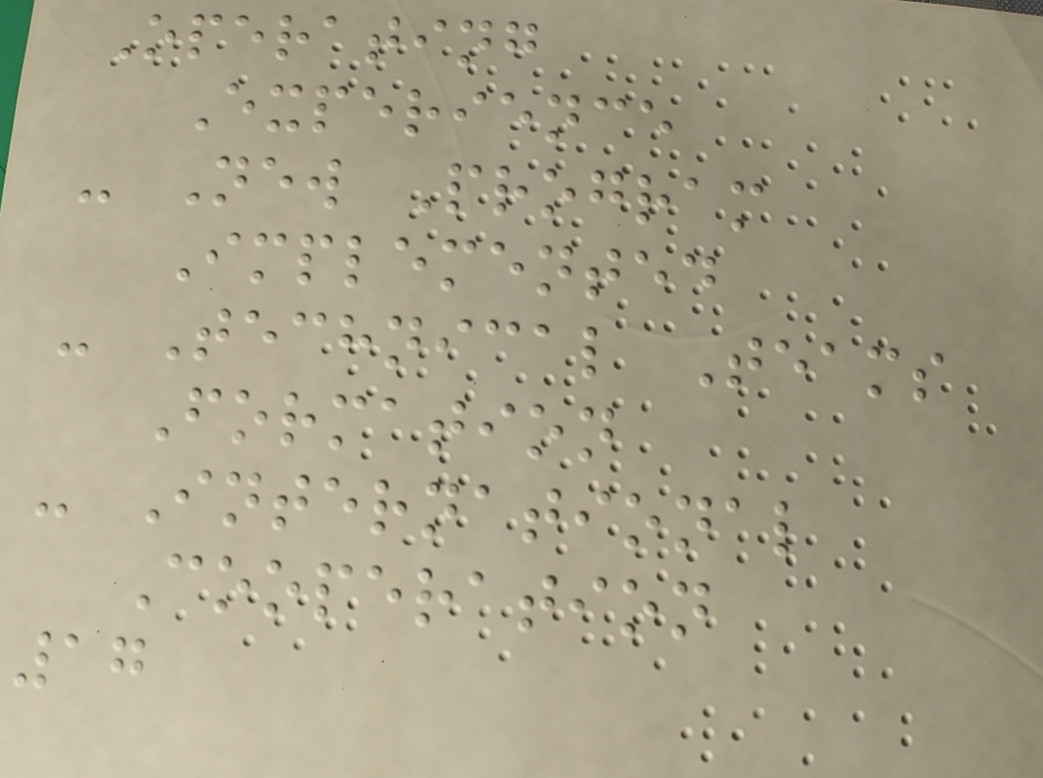Operating
Experience
- New Program
Implemented
- Technical Teams
Formation
- International
Cooperation
17
